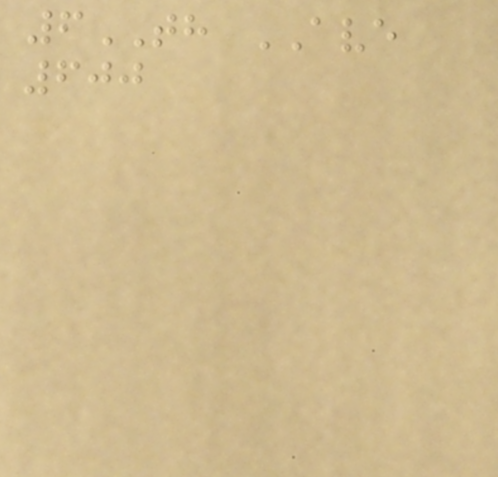6TH AVE
600
